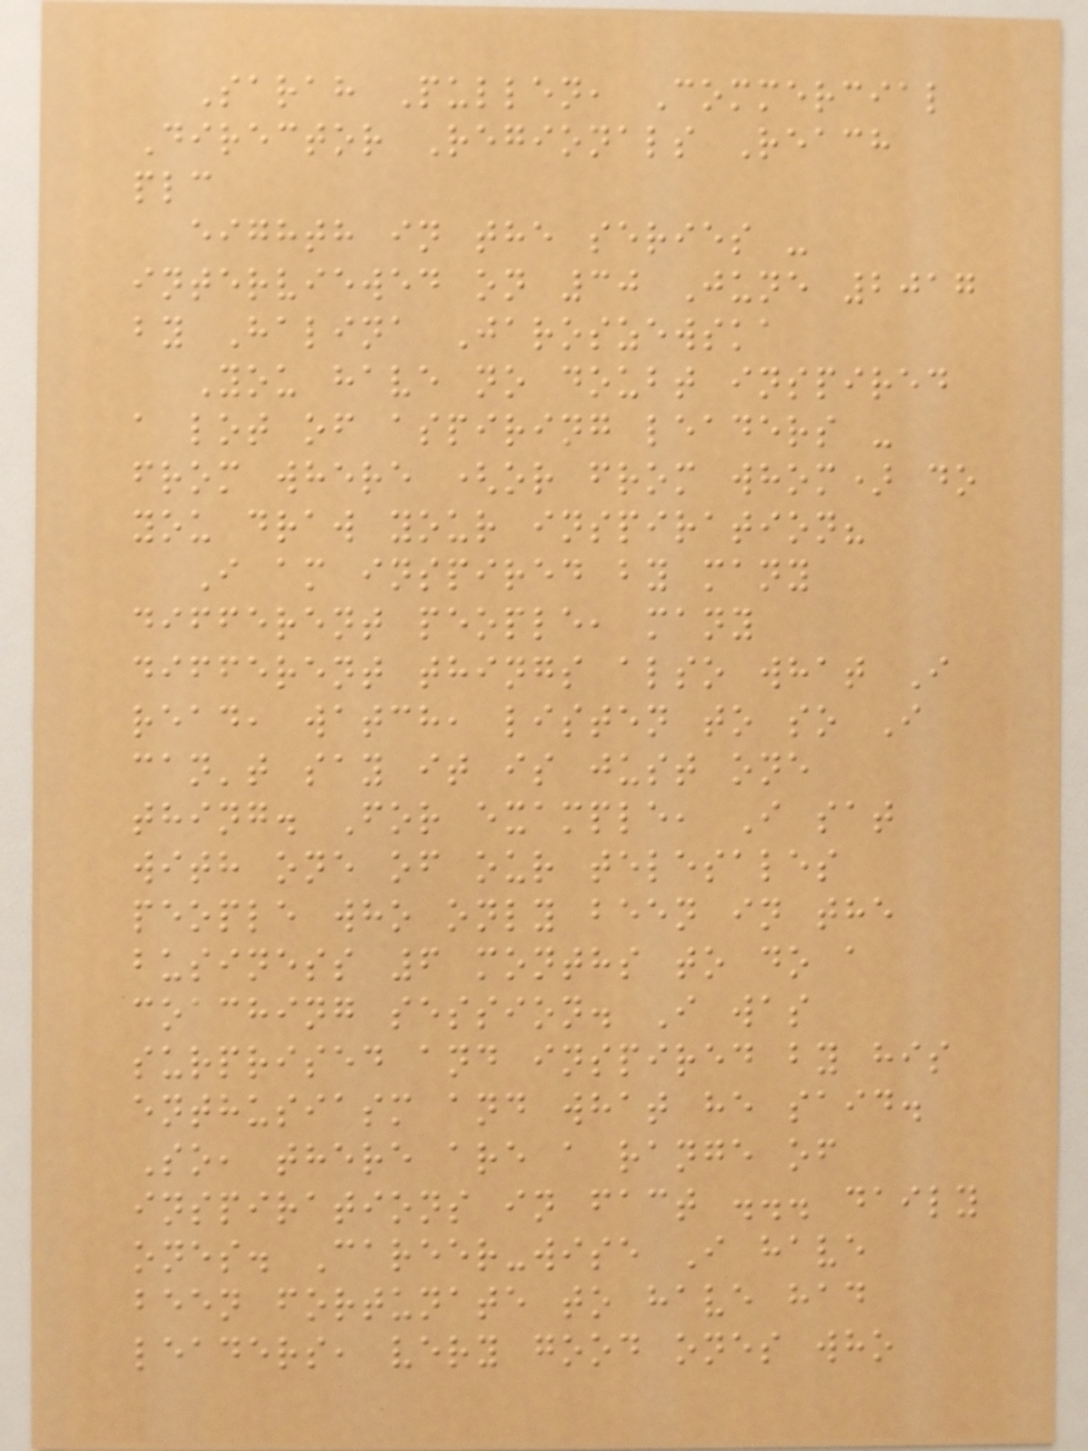Sarah Pullen, Commercial
Director Regionals Reach
plc
eighth in the series -
interviewed on 30 June 2017
by Halina Jaroszewska
You have no doubt inspired
a lot of aspiring leaders -
from where (or from whom) do
you draw your inspiration?
I am inspired by many
different people, many
different things also what I
read, watch, listen to so I
can't say it is just one
thing. For example, I sat
with one of our telesales
people who only been in the
business 6 months to do a
coaching session. I was
surprised and inspired by his
enthusiasm and what he said.
So, there are a range of
inspirations in fact ... daily
ones. Career-wise I have
been fortunate to have had
leaders, very good ones who
